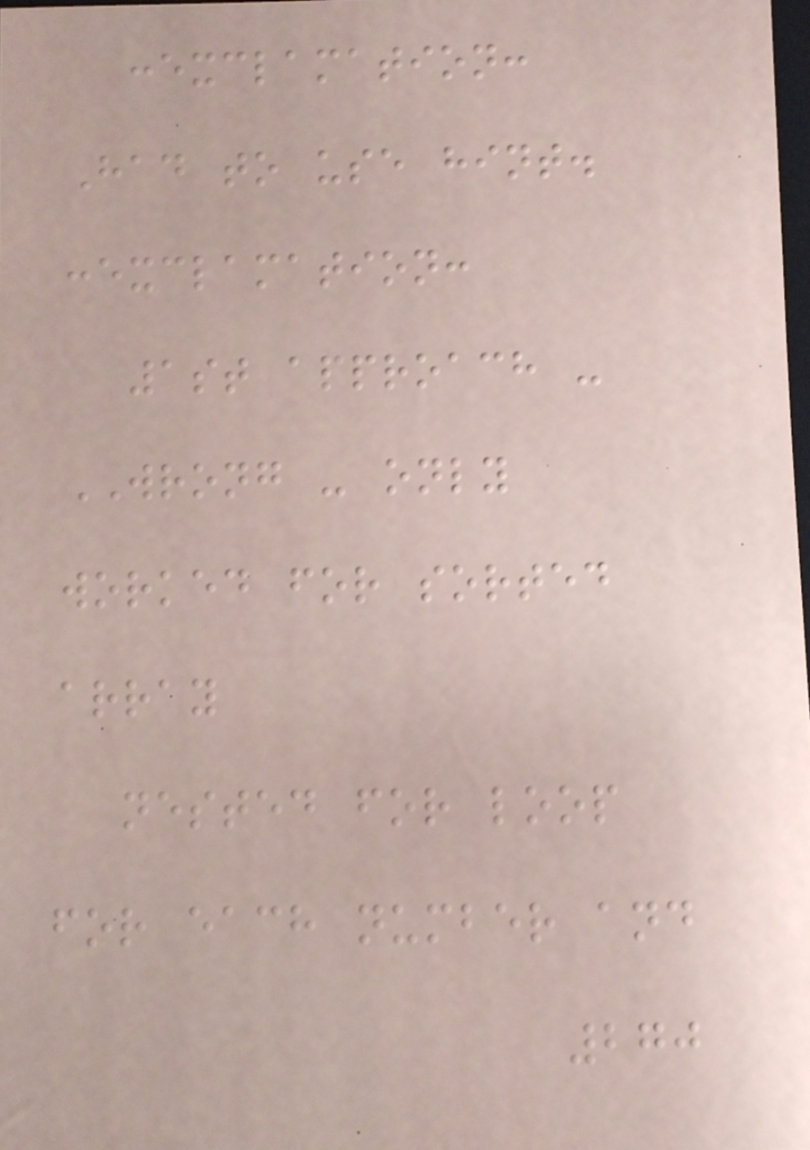:exclamation:
Had to use hint.
:exclamation:
1st approach -
WRONG - only
worked for sorted
array
nested for loop
for each number and
270
